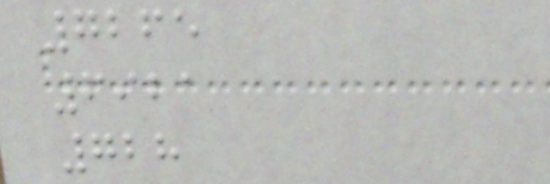7265
6921
728
